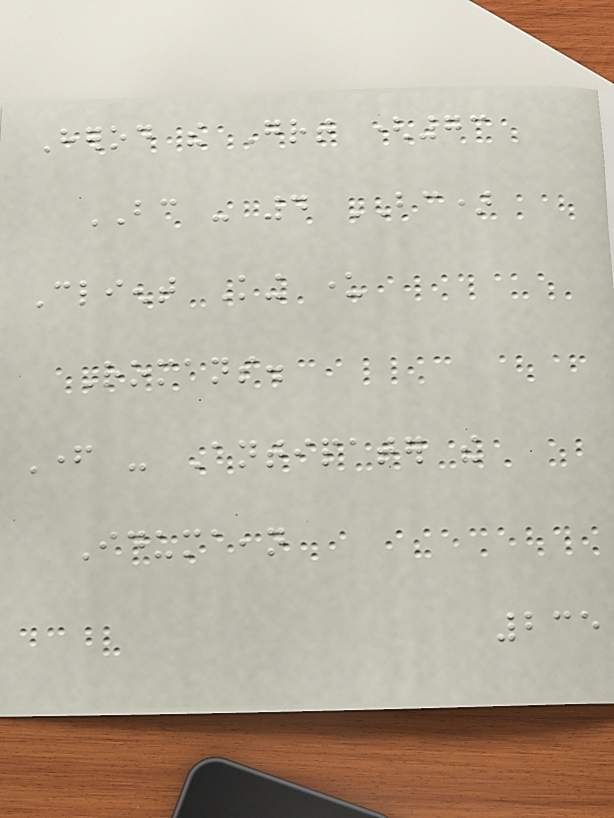Herod the Great (73
BC - 4 BC)
Client King under
Romans.
Father - Antipater the
Idumaean
235
